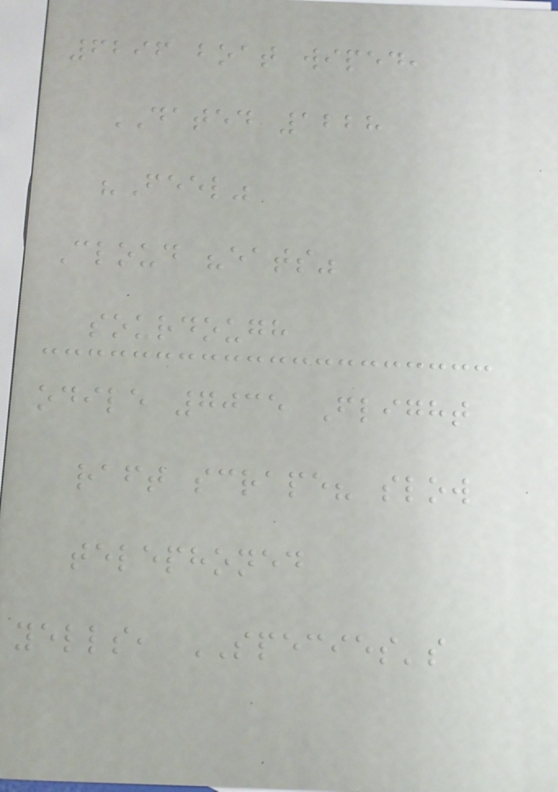6296 boat wiped,
DATED 1228
"Feel"
Cloud "eats"
sourdough
odile 7035 Flight
raft scrape? slow
telephoned
yells, SPECIES's
